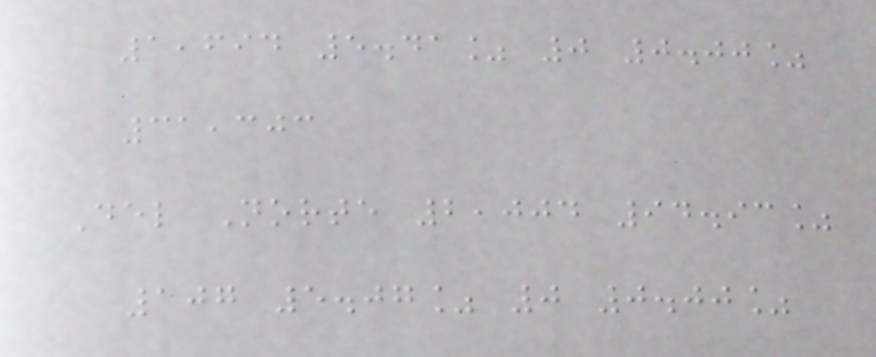1,694 5.41% 0 0.00%
31,303
Del Norte 2,004 94.93%
107 5.07% 0 0.00%
